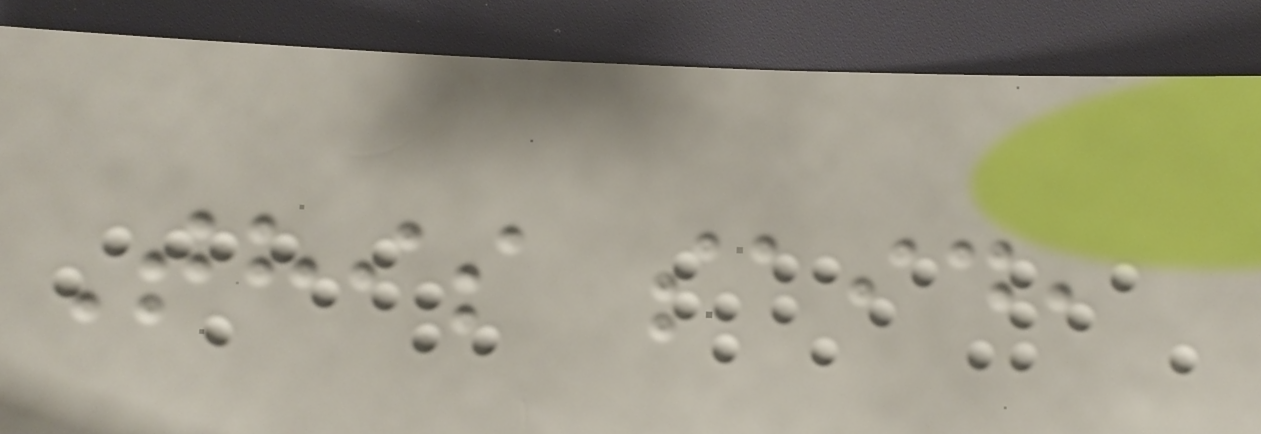This said,
